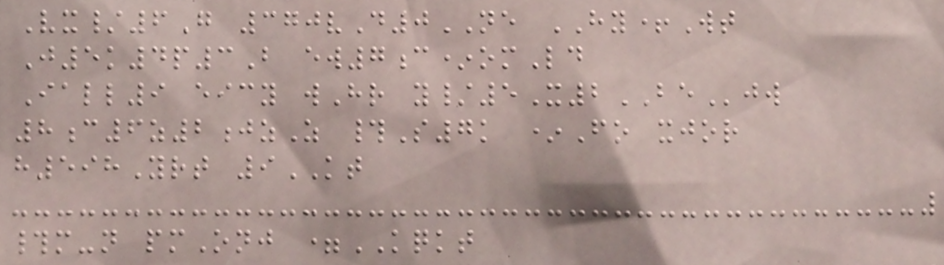Vx/6G 370vD0NE HY+Wt
J5k4p3B ew7c*omLd
Iall9 eicy wHr y/5X2BEjw
8c6z2jzZ #S7k *Fo xjor
h598Yrt 9KT
#m-n pmOnj =KQKT
